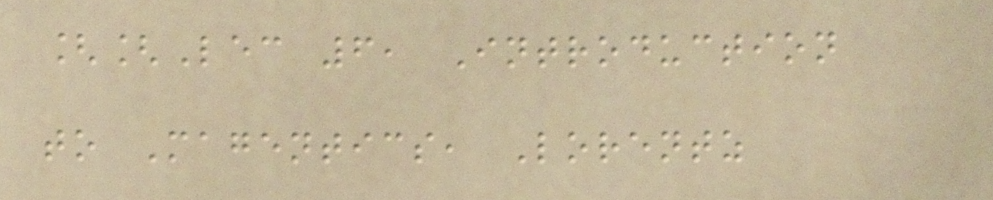[[Lec 6, Introduction
to Magentics, Lorentz
